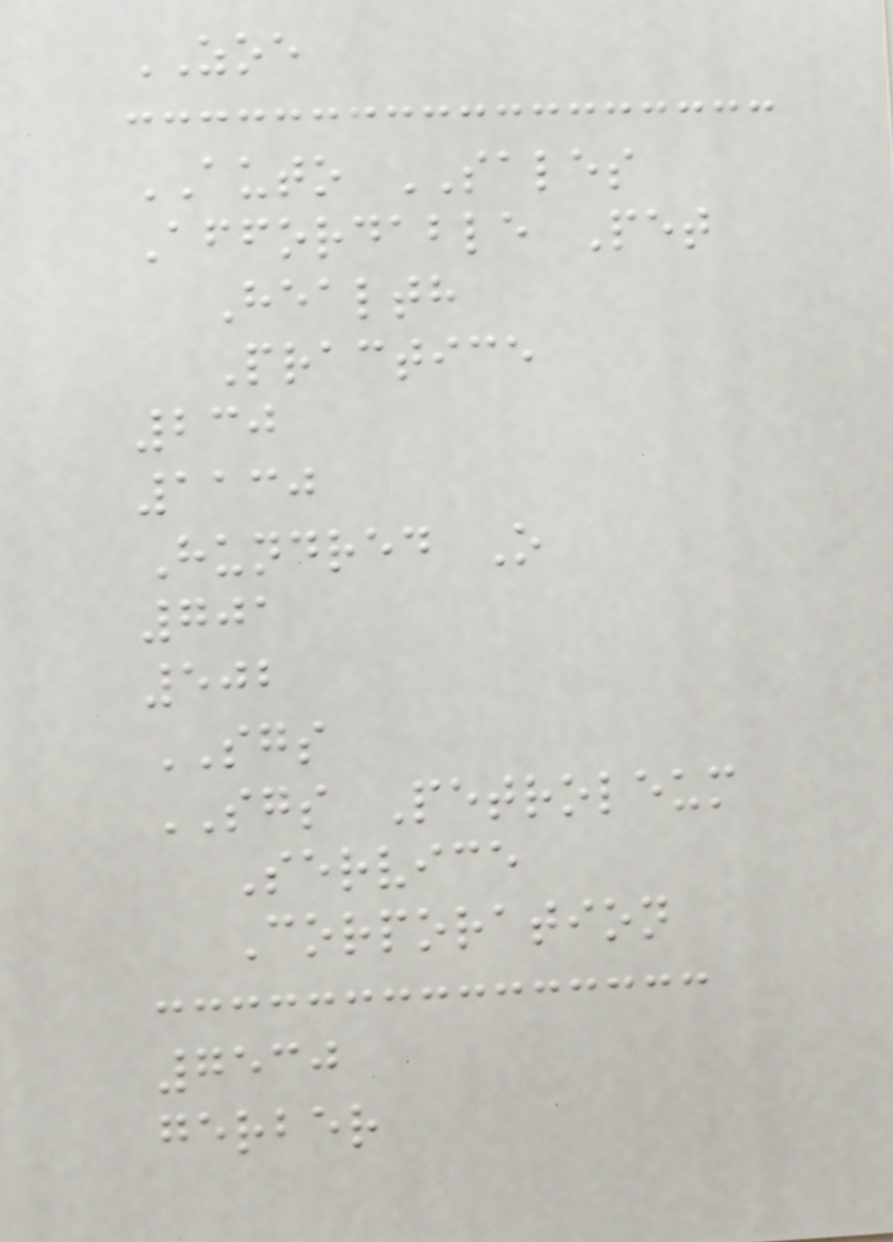ZOE
AUTO SALES
Affordable Pet
Health
Practice
230
1130
Hundred O
701
502
SGS
SGS Petroleum
Service
Corporation
7530
gerber
